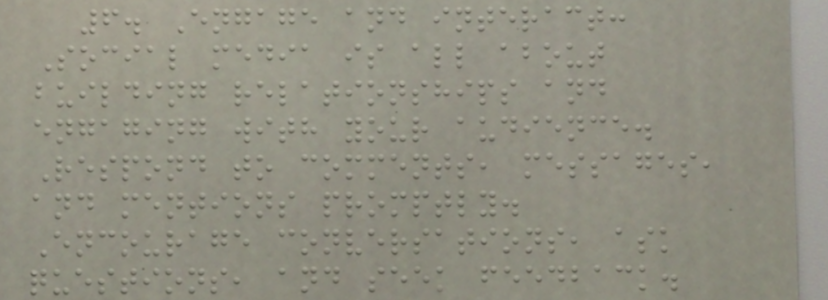6. Engage and interact:
Social media is all about
building relationships and
engaging with your audience.
Respond to comments, messages,
and mentions promptly.
Encourage conversations, ask
questions, and seek feedback.
